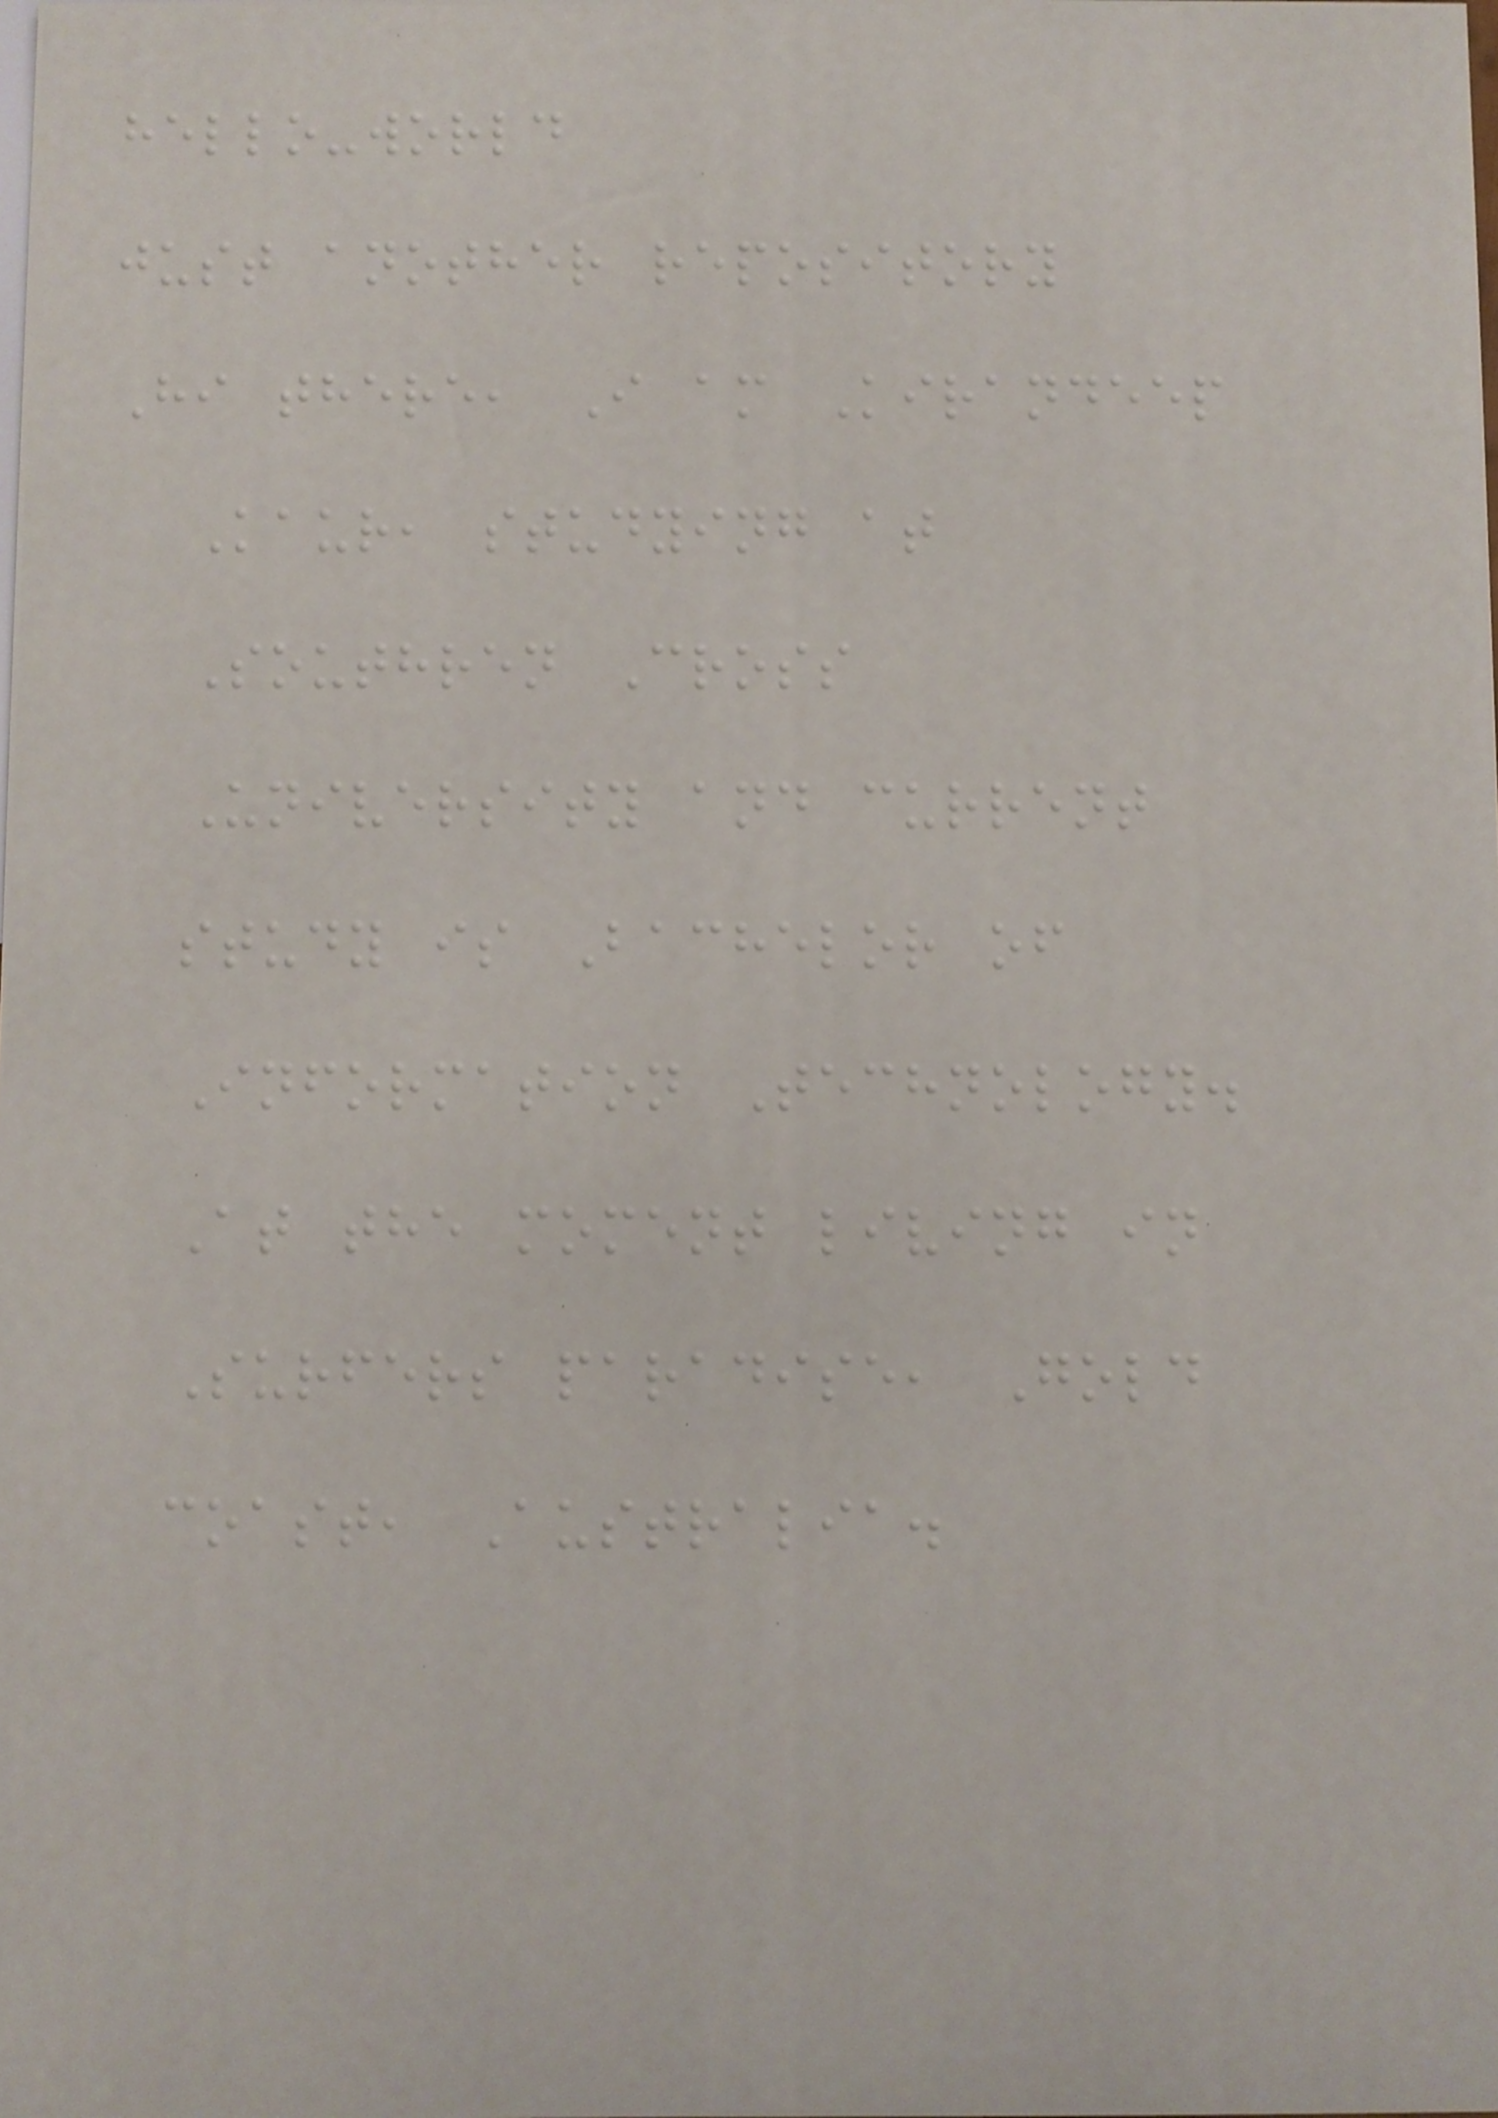hello-world
just another repository
Hi there, I am Kirandeep
Kaur, studying at
Southren Cross
University and current
study is Bachelor of
Information Technology.
At the moment living in
Surfers paradise, Gold
coast, Australia.
